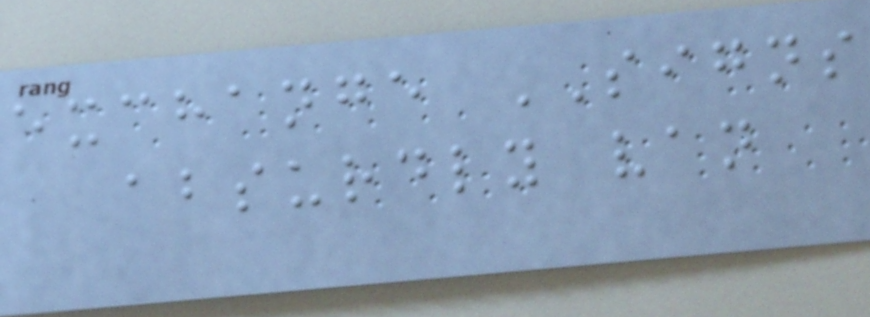exchange SIGNS
absurdly van
